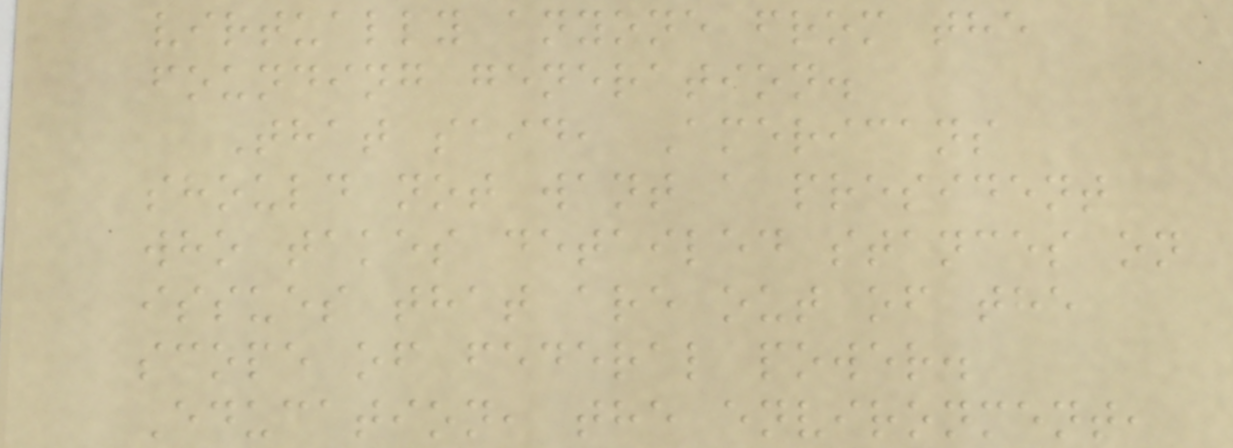virtually anyone from the
founding generation.
That said, Americans
should not want a president
who takes detailed stances on
issues that are out of the
scope of federal power.
Education, the environment,
